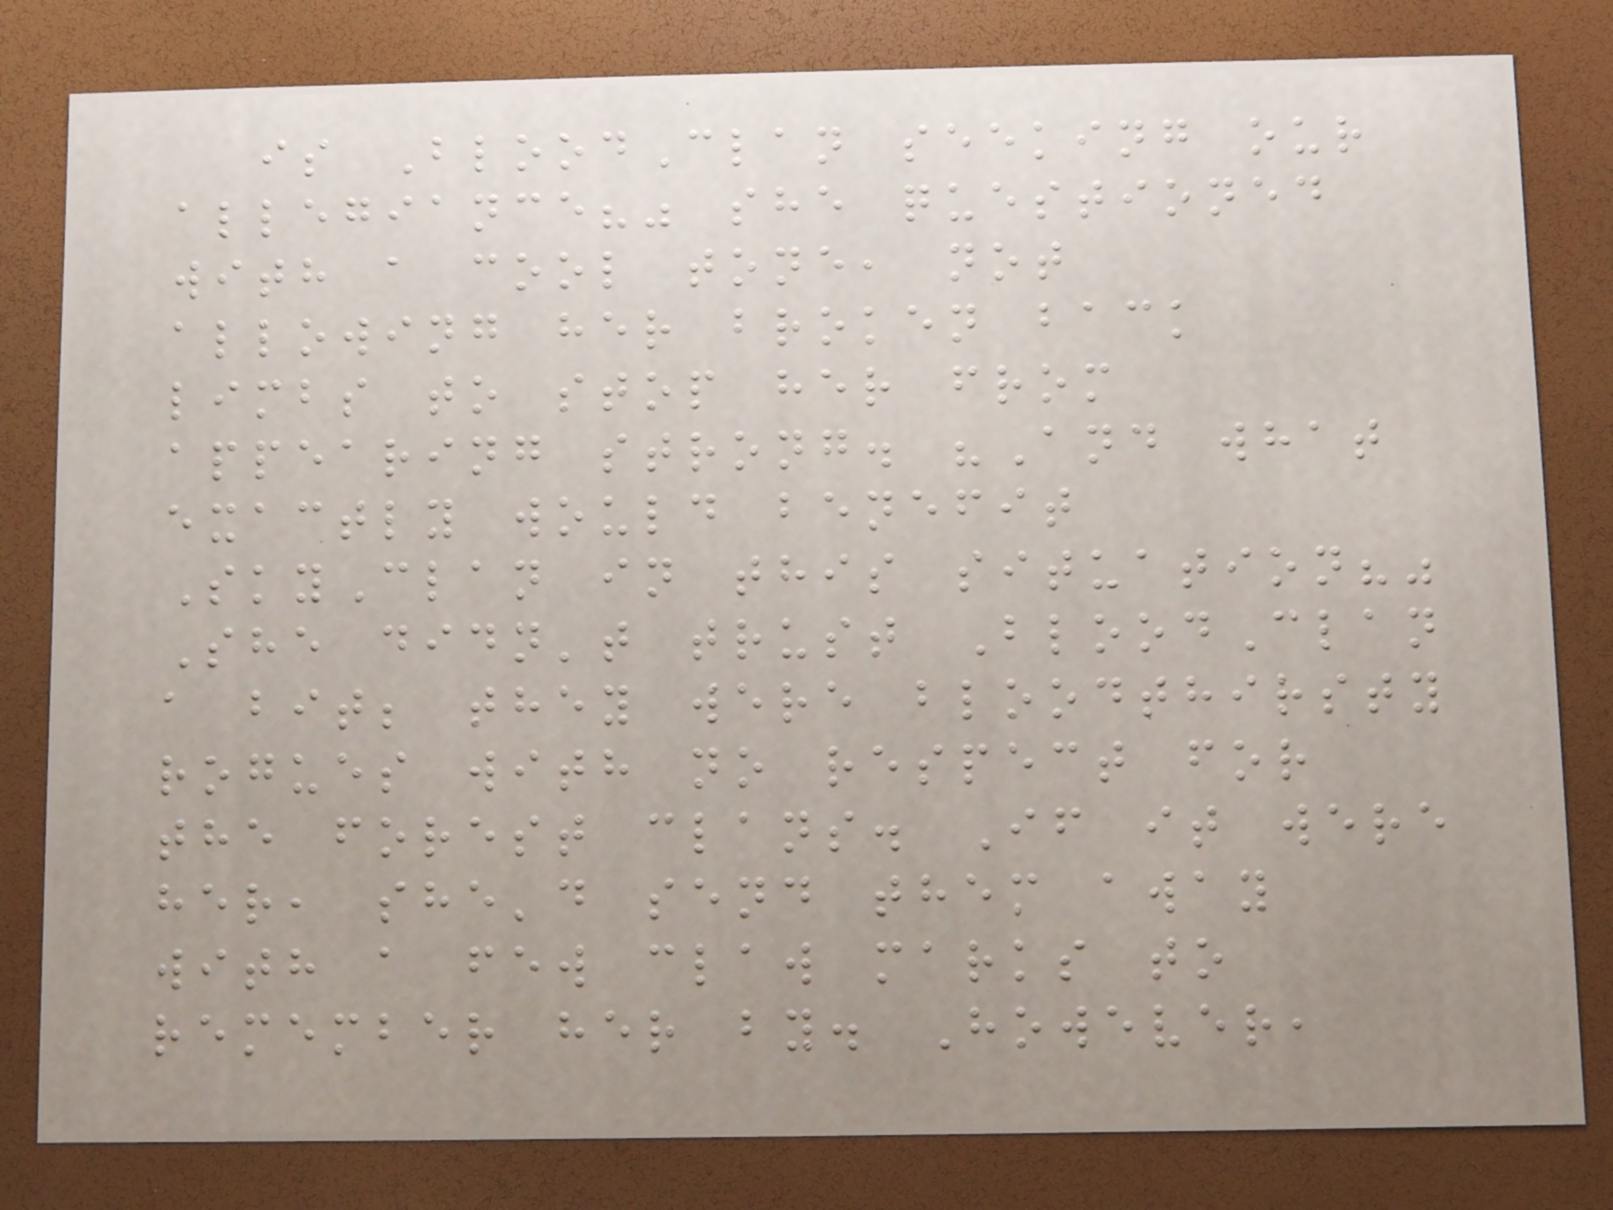is BloodClan seeking our
allegiance?" she questioned
with a cool tone, not
allowing her broken back
limbs to stop her from
appearing strong. "And what
exactly would benefit
SkyClan in this situation?"
She didn't trust BloodClan
a bit; they were bloodthirsty
rogues with no respect for
the forest clans. If it were
her, she'd send them away
with a few claw marks to
remember her by. However,
